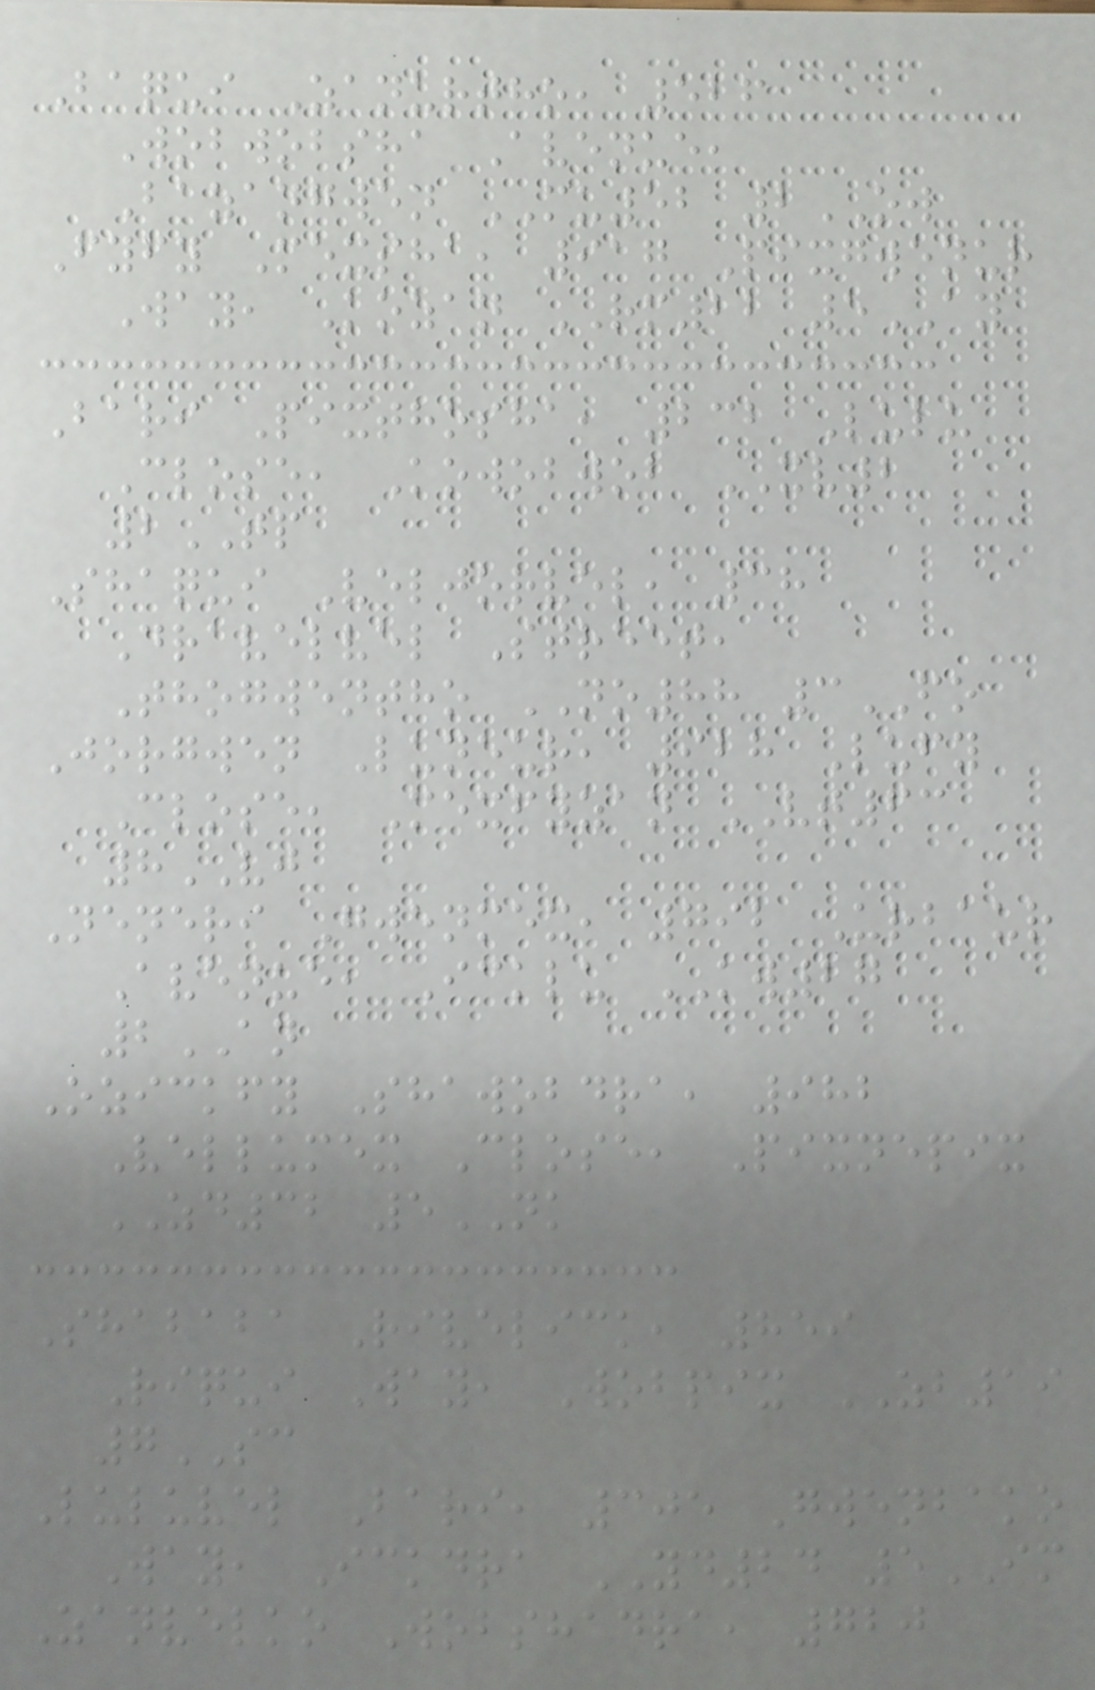Baqui Zanurtho, 526
Wobwobsha Avenue,
Bazangwen MU52 2OW
Fyfy Mexsha, 917 Pixgwenur
Way, Kozan RM22 5AY
Bari Pixthosha, 232 Lulu
Close, Kowobwob XV2
2TP
Shaqui Veljorvel, 38
Dravelvel Street,
Thogwentho NO88 3FO
Jorgwen Luneur, 928 Lufy
Close, Mexfyzan VT63
8VJ
Neneri Gwenmex, 792 Urbaur
Avenue, Icklu KW27
2AN
Ozickfy Shawobdra, 982
Vellumex Close, Pixnepix
ZD32 5NK
Shababa Rivelick, 859
Riqui Way, Wobpix ZB19
7SC
Luluvel Bari, 305 Gwenbako
Way, Ickdra YD24 5IM
Zanvelko Wobshadra, 720
